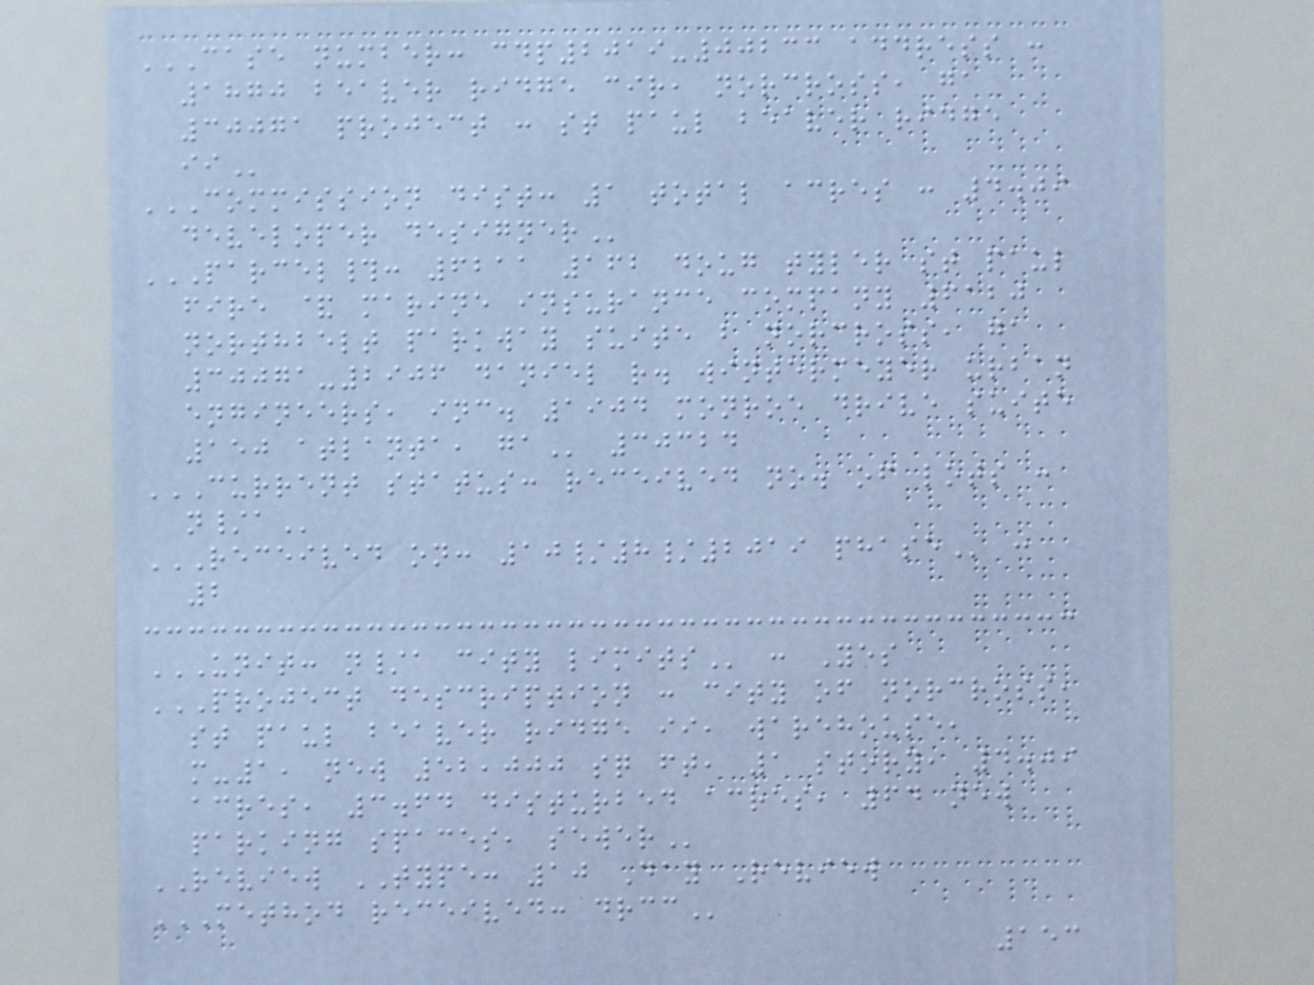CASE NUMBER: CDP2019-00233 ADDRESS :
1870 BEAVER RIDGE CIR, NORCROSS, GA
30071 PROJECT : ST PAUL BEAVER RIDGE
II
COMMISSION DIST: 1 TOTAL ACRES : 4.09
DEVELOPER DESIGNER
PARCEL#: 6211 162 DOUG TYLER ST PAUL
FIRE & MARINE INSURANCE COMPANY 6120
NORTHBELT PARKWAY SUITE B NORCROSS, GA
30071-2906 DANIEL R. WINTERMEYER URBAN
ENGINEERS, INC. 1904 MONROE DRIVE SUITE
150 ATLANTA, GA 30324
CURRENT STATUS: RECEIVED NO. OF LOTS :
N/A
RECEIVED ON: 10/8/2019 PHASE :
2
UNIT: N/A CITY LIMITS : Yes
PROJECT DESCRIPTION : CITY OF NORCROSS,
ST PAUL BEAVER RIDGE II, WAREHOUSE,
M-1, NEW 52,000 SQ FT, 1 STORY, 4.09
ACRES, 3.64 DISTURBED ACRES, 64 NEW
PARKING SPACES, SEWER
REVIEW TYPE: 10 Day Review
METHOD RECEIVED: DRCC
153
